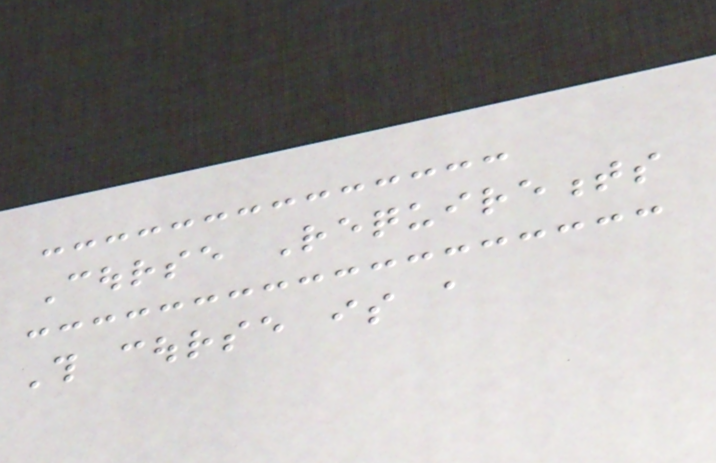Course Requirements
This course is a
